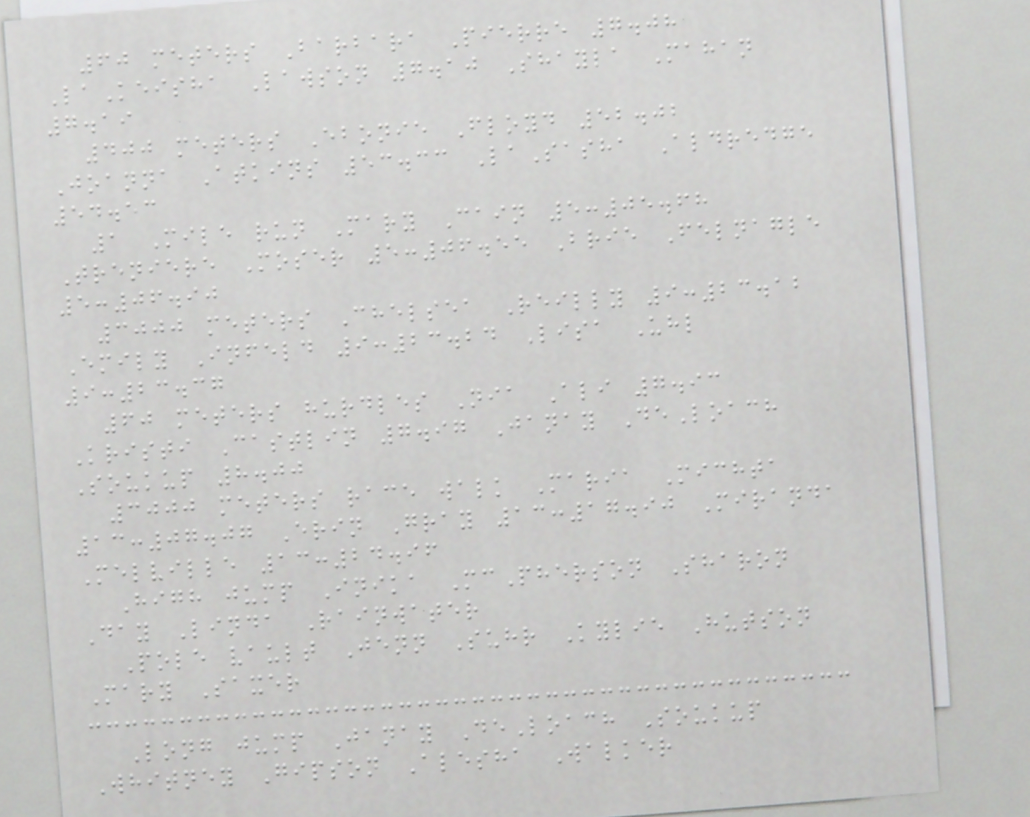60 meters Barbara Pierre 7.08
LaKeisha Lawson 7.10 Shayla Mahan
7.19
400 meters Ebonie Floyd 52.02
Joanna Atkins 53.33 LaSasha Aldredge
54.53
1 Mile run Mary Cain 5:05.68
Treniere Moser 5:06.55 Brie Felnagle
5:06.90
3000 meters Chelsea Reilly 9:23.12
Emily Infeld 9:23.24 Lisa Uhl
9:23.37
60 meters hurdles Nia Ali 7.93
Kristi Castlin 7.97 Janay DeLoach
Soukup 8.00
3000 meters race walk Maria Michta
13:07.07 Erin Gray 13:17.90 Miranda
Melville 13:24.96
High jump Inika McPherson Sharon
Day Linda Rainwater
Pole vault Jenn Suhr Kylie Hutson
Mary Saxer
Long jump Janay DeLoach Soukup
Whitney Gipson Alesha Walker
